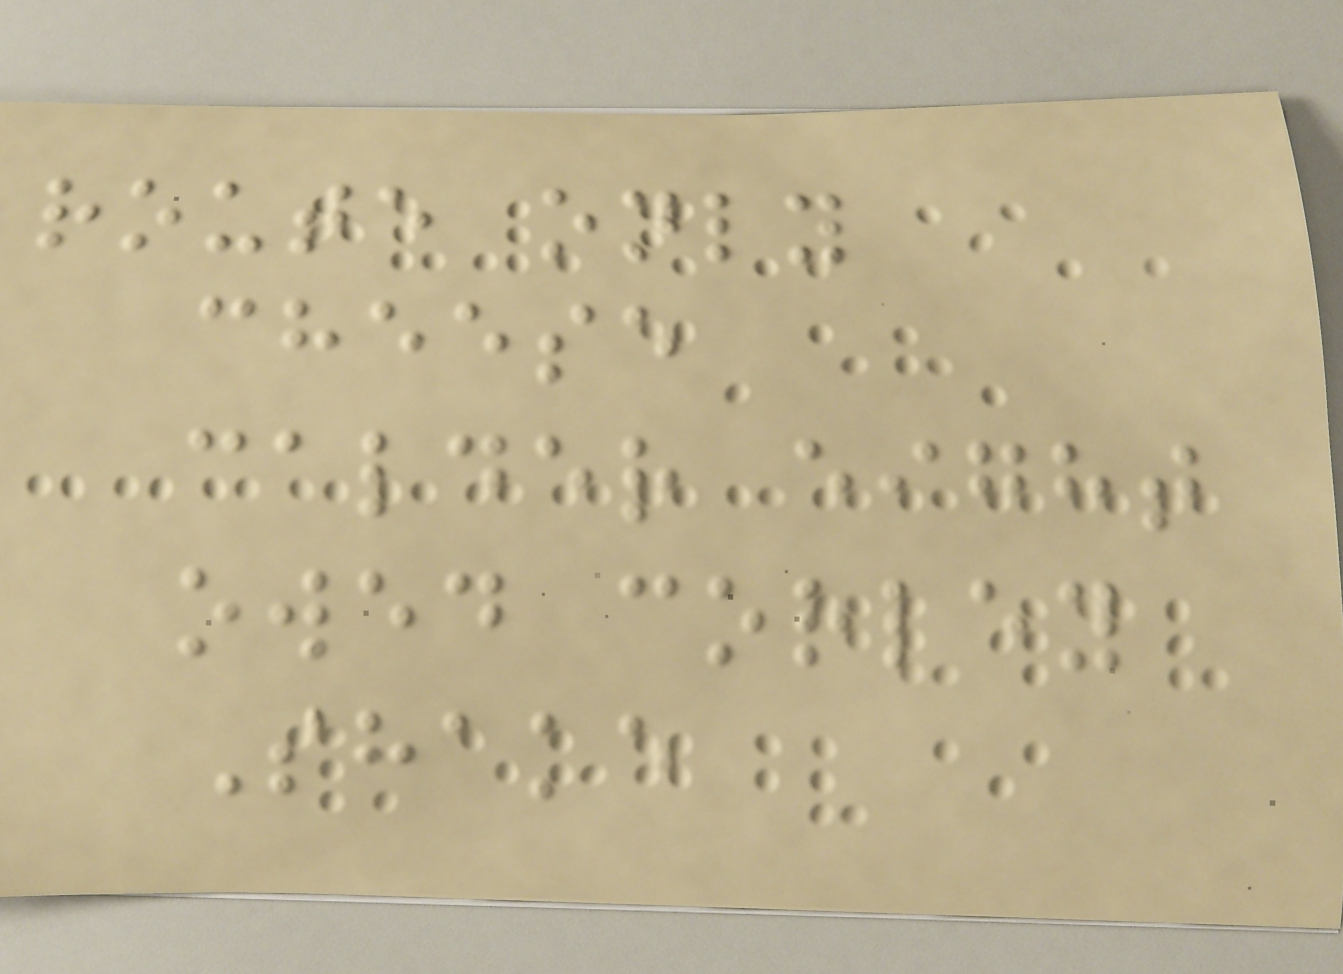route only
cheese
calder eight
owed corley
Shake
